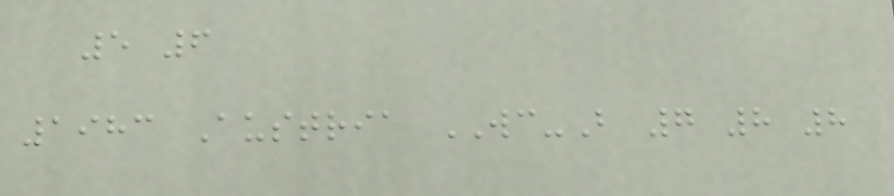5 6
1983 Austria WC-B 7 8 8
